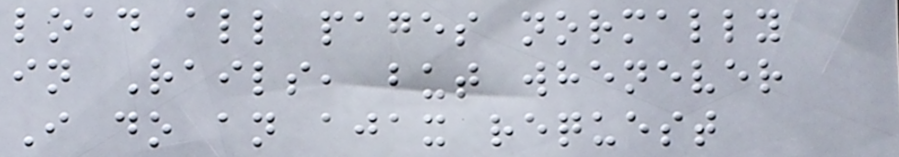load all pages normally
in Rails, but whenever
I do an ajax request
